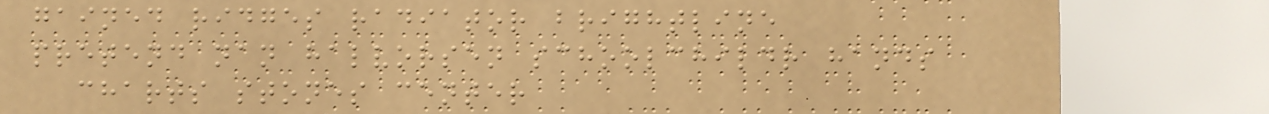gained ridges radiator brightline
pretend nan halvorsen schoolchildr hands
charts stones center
